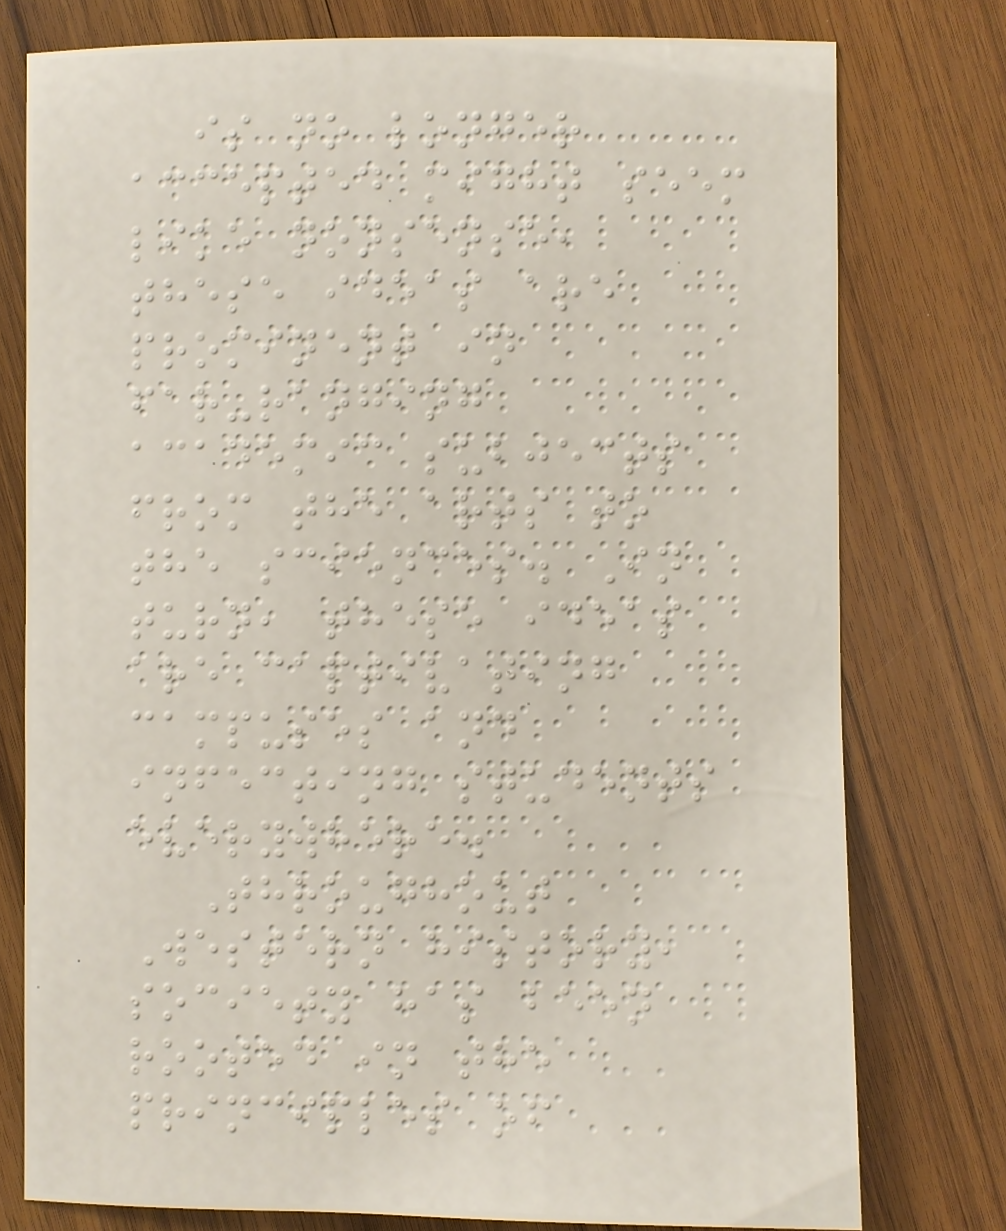is no longer
accepted might seem
like nonsense,
these ideas are
prominent in
far-ranging
academic subjects
from the arts to
the sciences. In
turn, these ideas
are captivating
campuses and
infecting students
everywhere.
Throughout
Western history,
society has been
rooted in the
principles of
